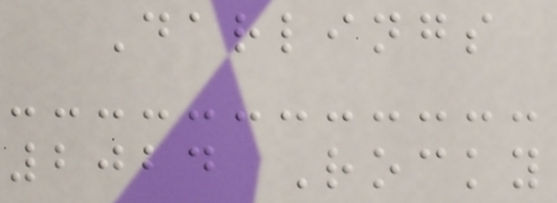Darlings
2024 Rocky
